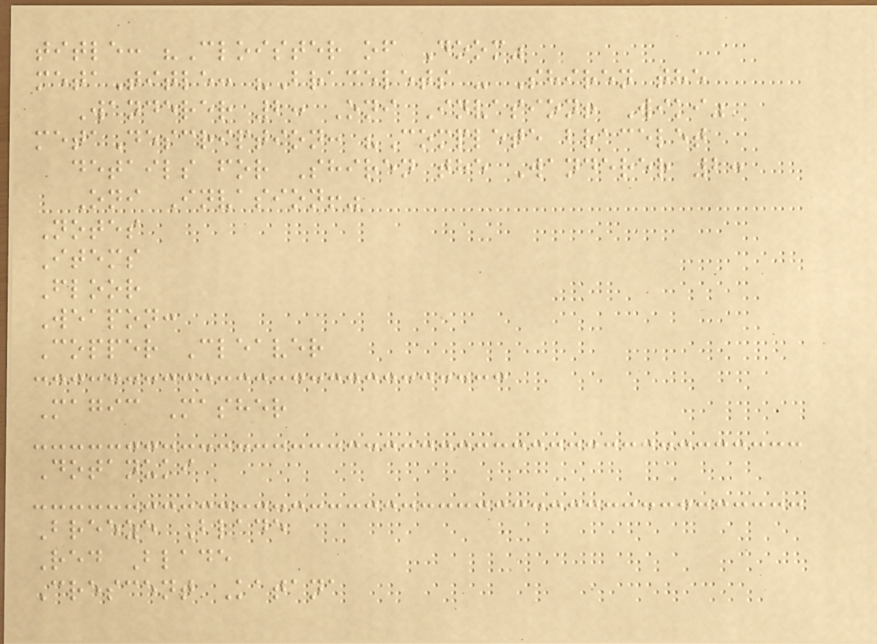title: "Cloister of Doom"
metaTitle: "Bracelets - Shiren the
Wanderer 2: Oni Invasion! Wiki"
metaDescription: "Complete bracelet
details for Shiren the Wanderer 2:
Oni Invasion!"
Notes
Items
Floor
Weapon:
Copper Cleaver
Magic Masher
Dotanuki
Breeze Blade
Red Blade
Crescent Katana
